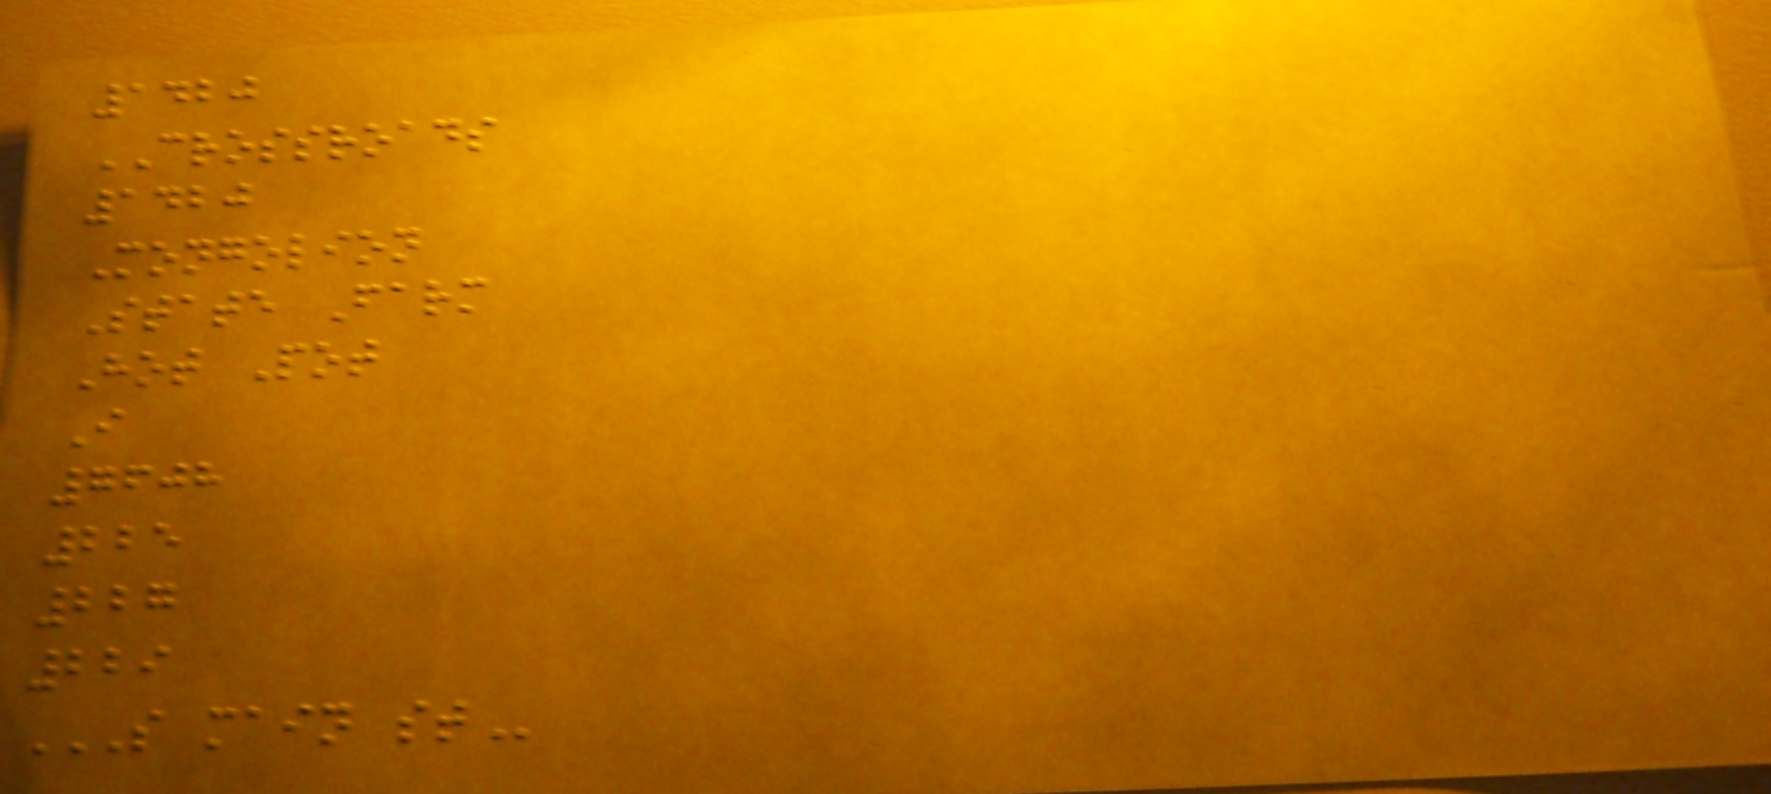1420
CROSSROADS
1420
Mongolion
State Farm
Hot Pot
I
7608
225
227
229
S MAIN ST
